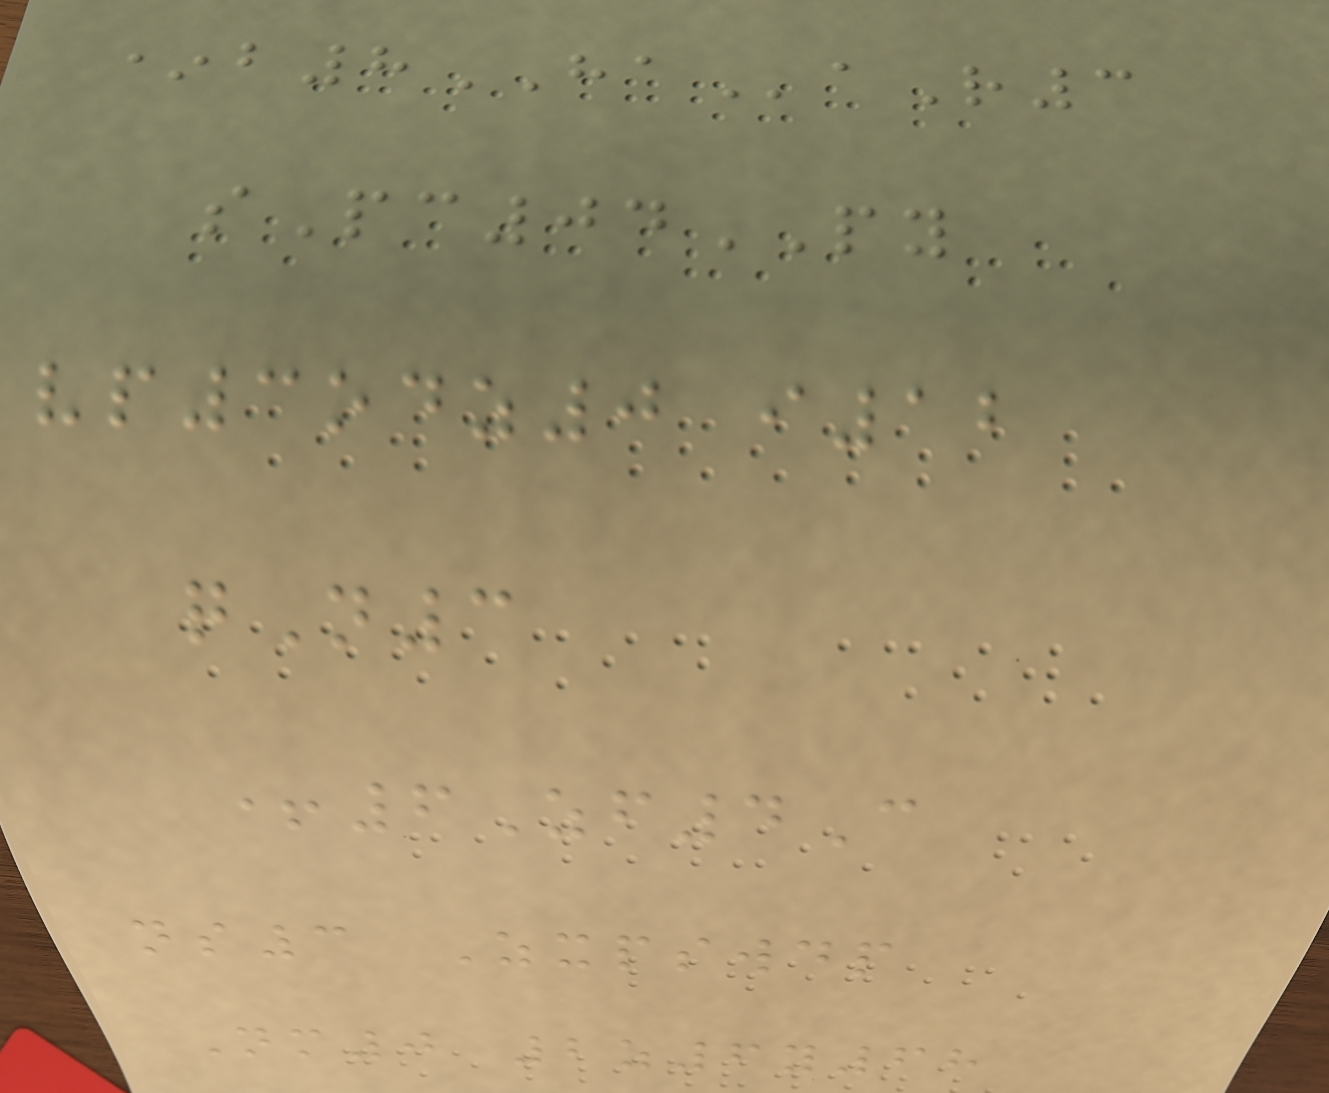*b8HAaR3
sPc04PY
vp3odz0 i12
qN3
+6Zf4C
ns3 Zxpswdp
Nm0 2z6y68
